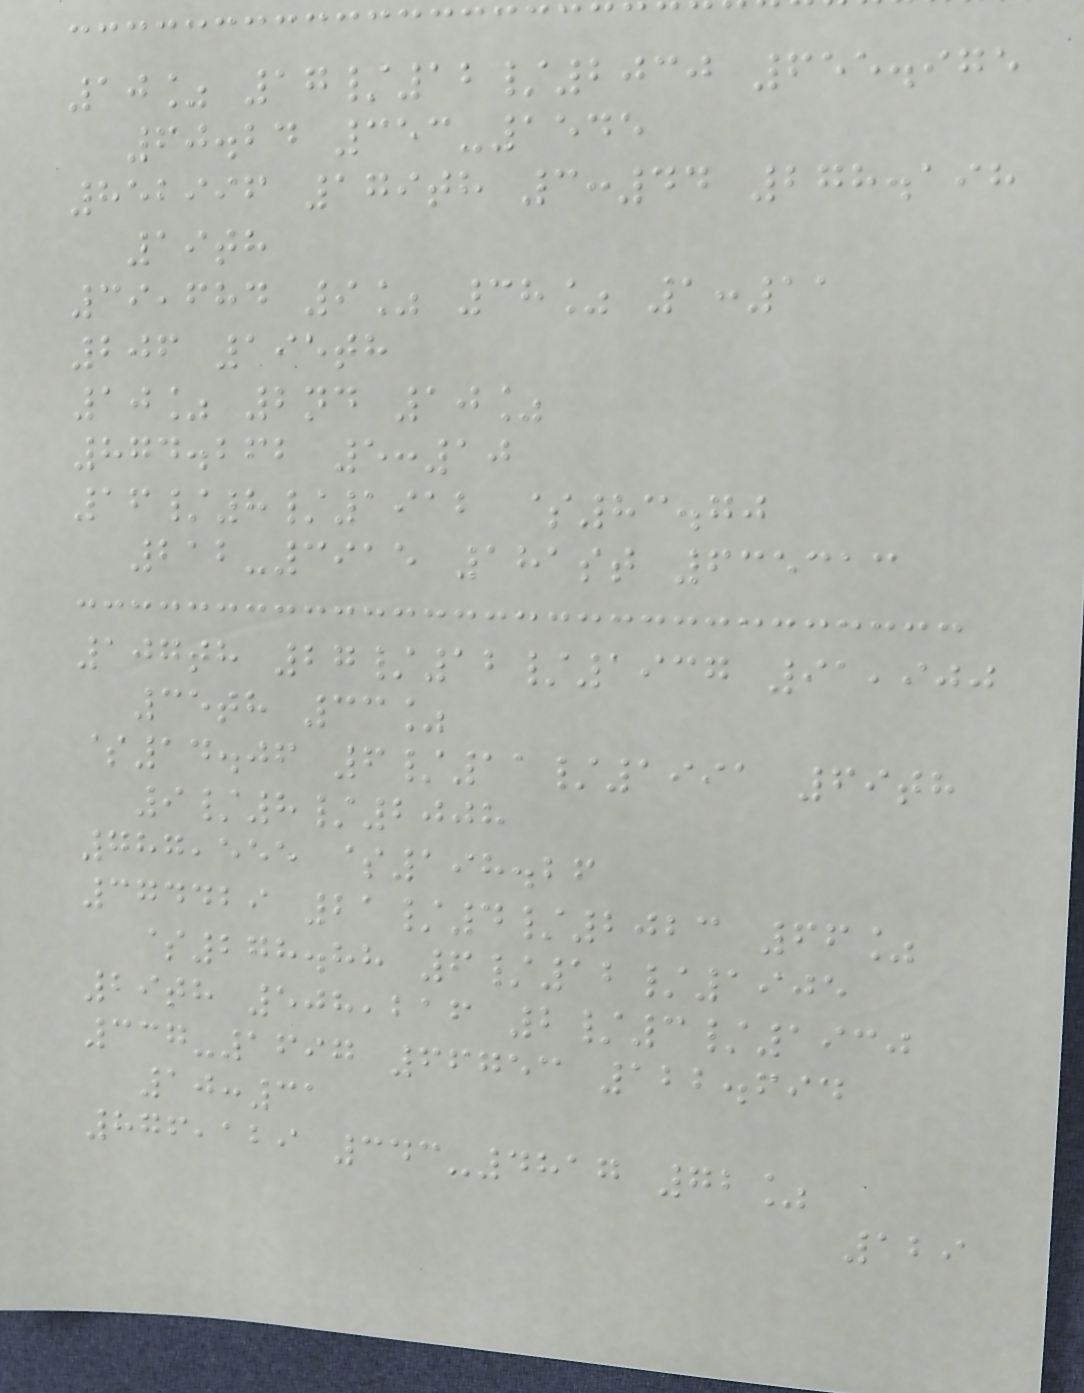10% 17/12/2030 655.975
60.24 353-1545
852996 179th 3:44 278.198
19th
39,684 9% 38% 1:11
206 195th
10% 2nd 10%
874.262 5:10
16/8/1912 $83.70
212-3915 181st 635313
107th 27/12/1937 91,900
35th 33%
$14.06 6/11/1991 69th
9/8/2008
787,555 $198.26
374429 21/4/2023 66%
$278.88 6/12/1905
29th 508,216 2/3/1930
337-1697 66753 122.694
10:31
876,129 343-4817 72%
129
